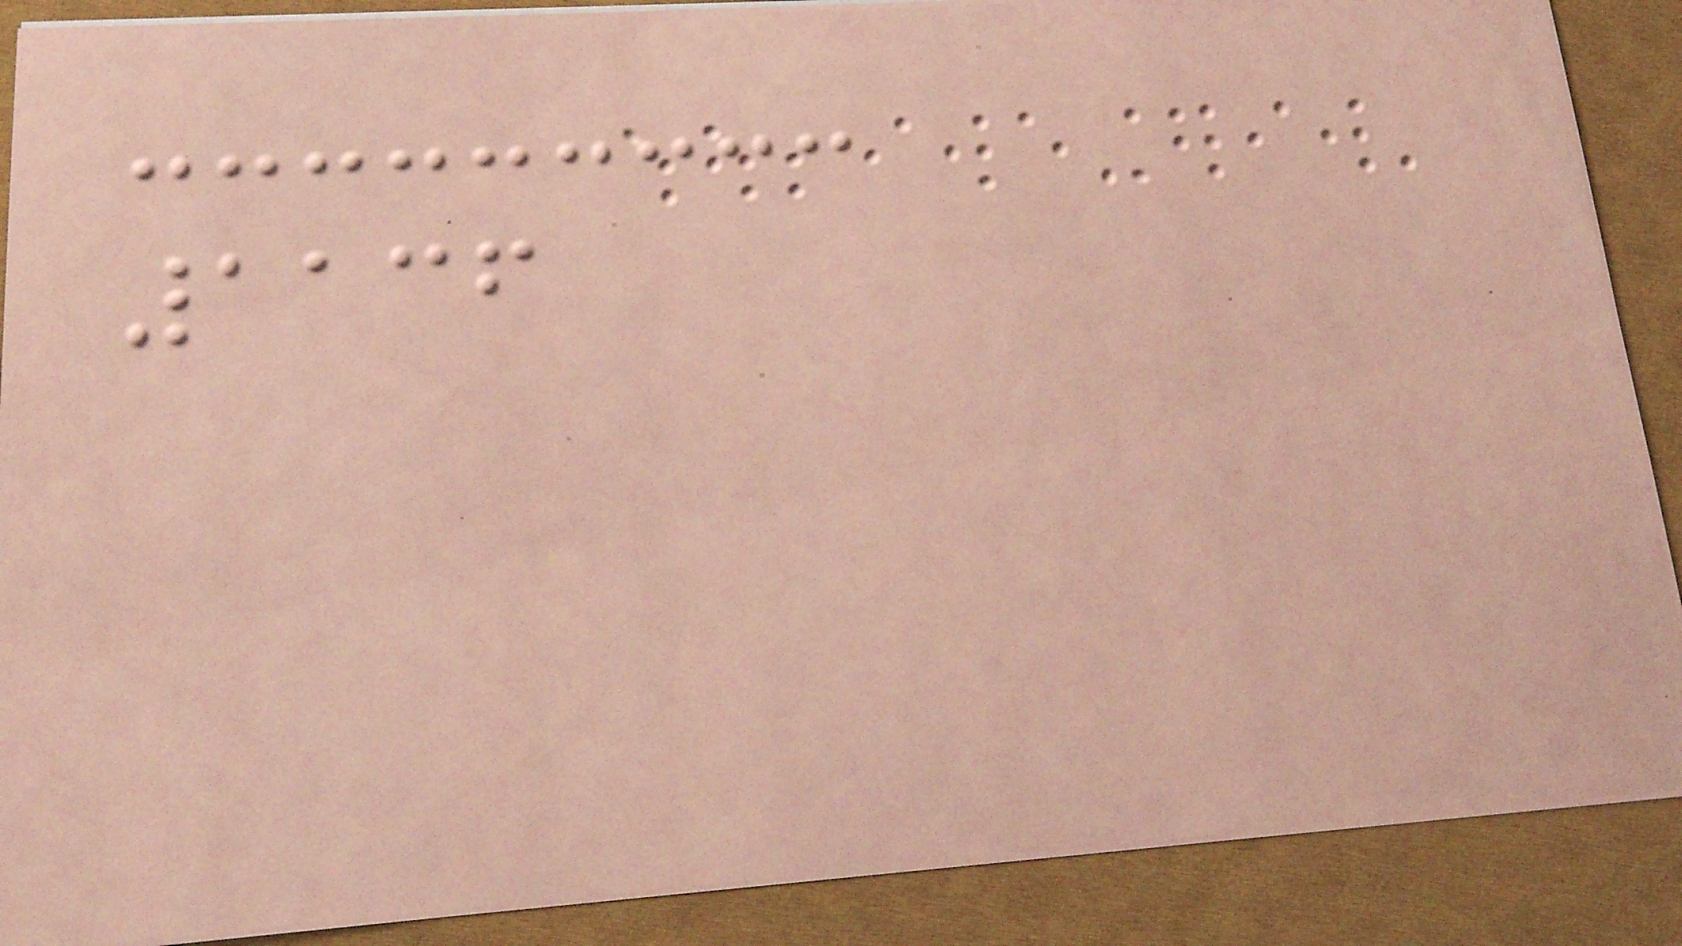1136
